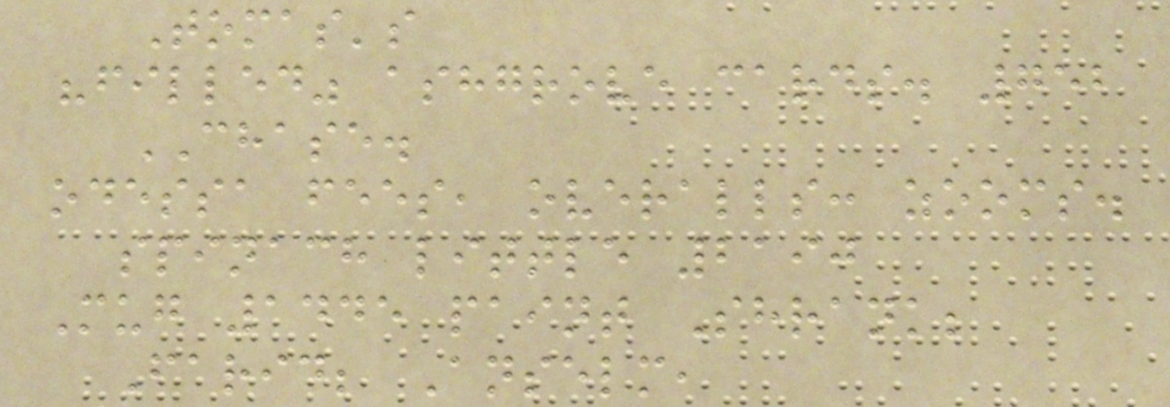Tomas's
"filled" ashgrove cards. 752
CHASE.
odessa fees, overalls: zooms.
spinach little 2190
Mug 1445 paint Shrank;
Farid; Anselm,
